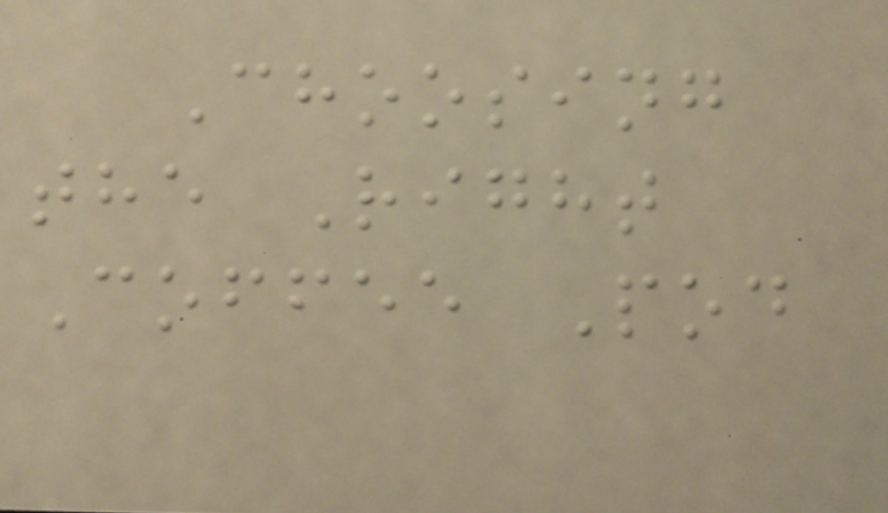Choosing
the Right
Coffee Pod
